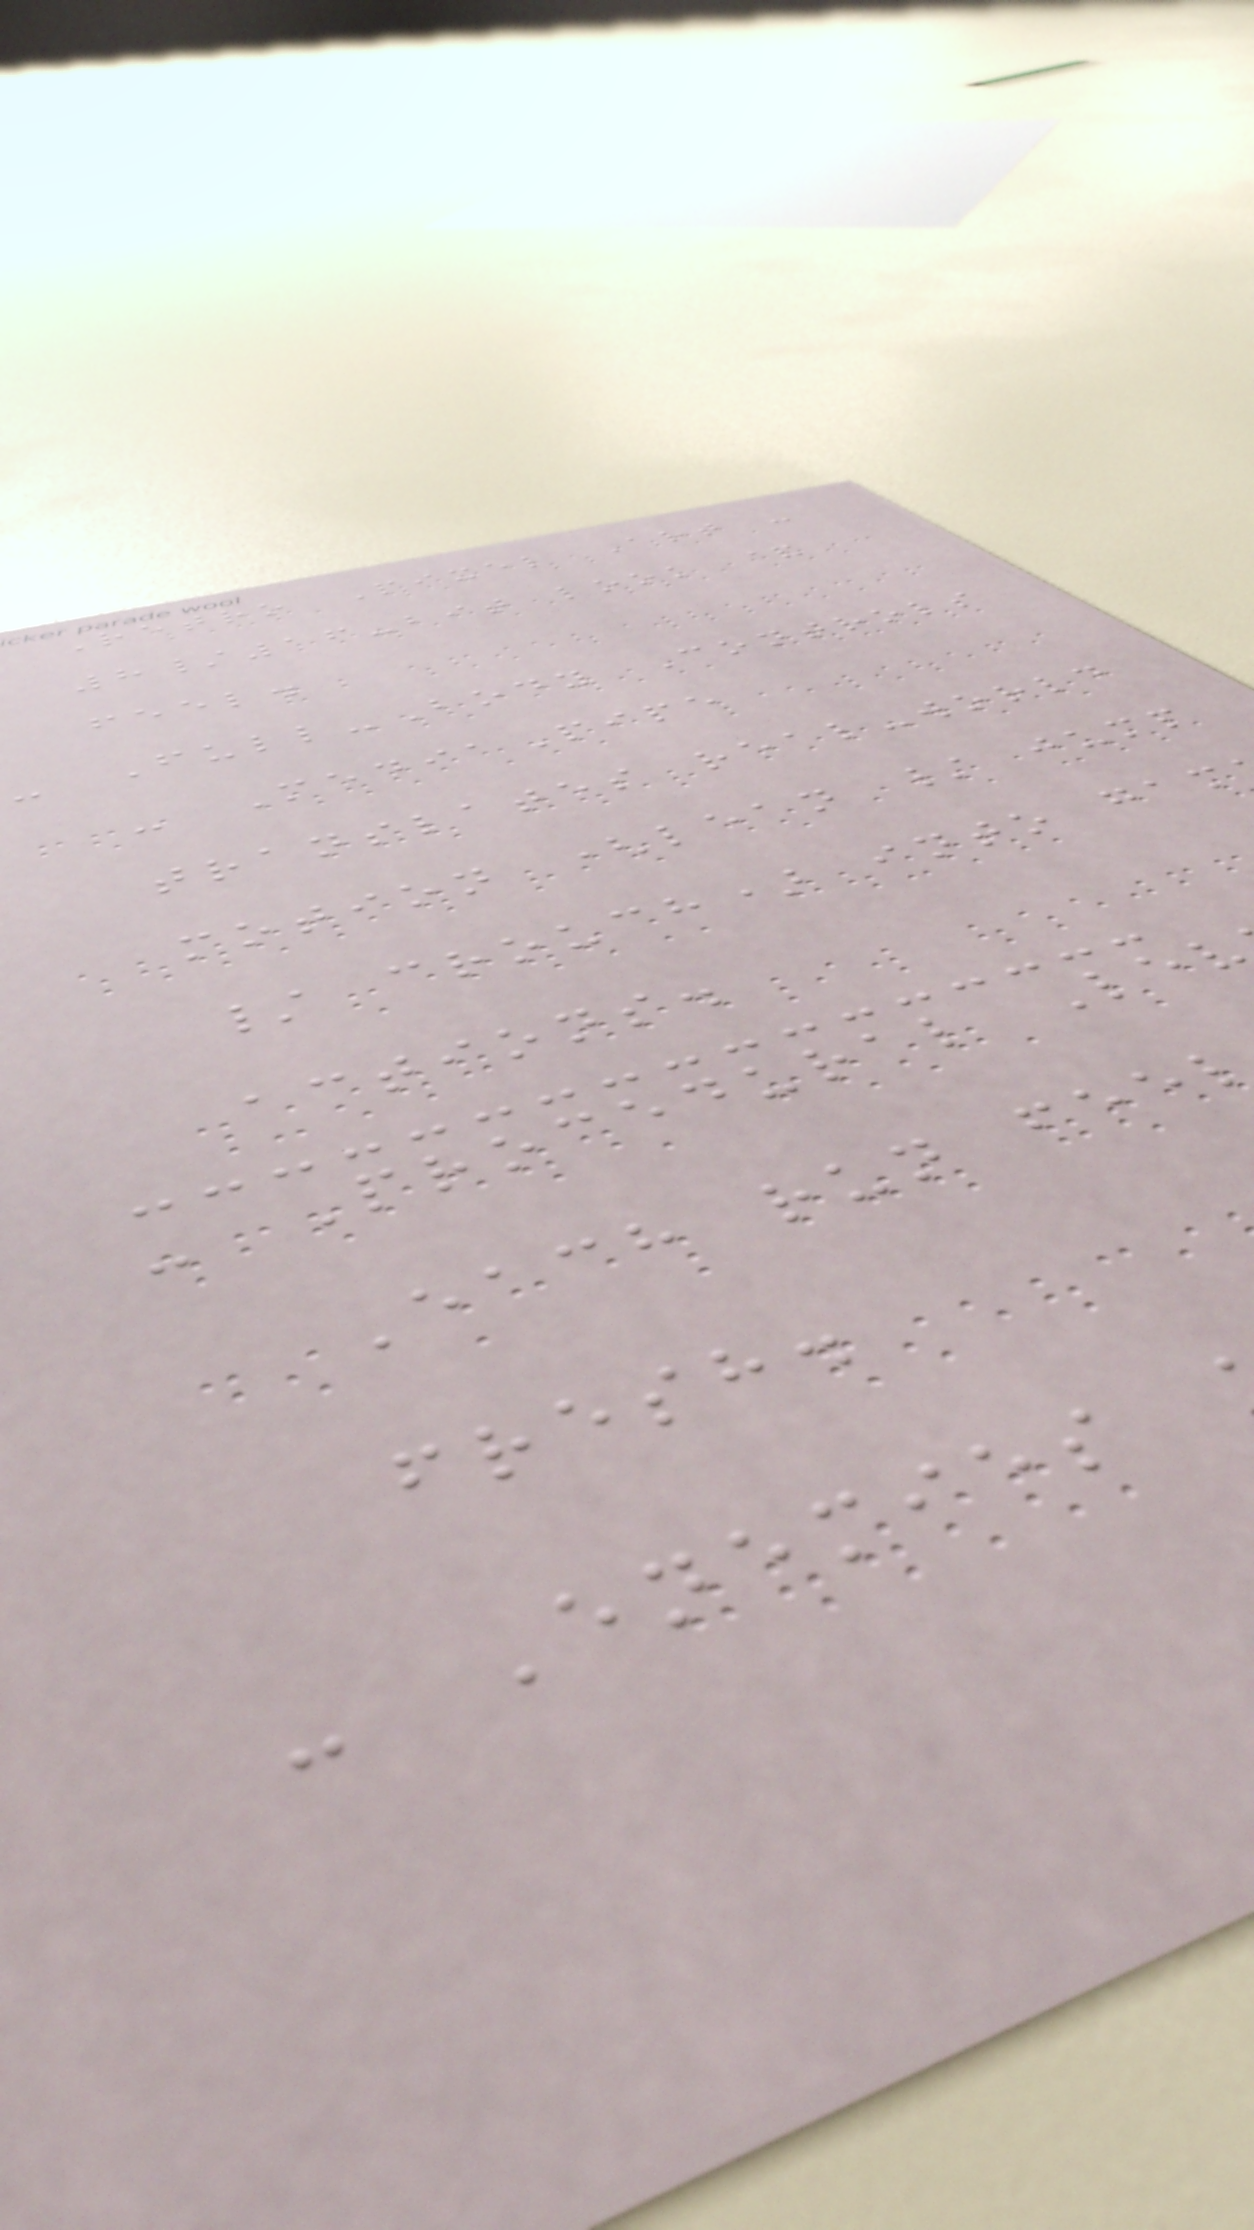Retro Pixel Art -
8/16-bit look &
feel.
- Full-Body Controls
- MediaPipe
translates real-world
motion (lean / jump
/ crouch) into gam
actions.
- Procedural Lev
Each run feel
fresh.
- Enemies
